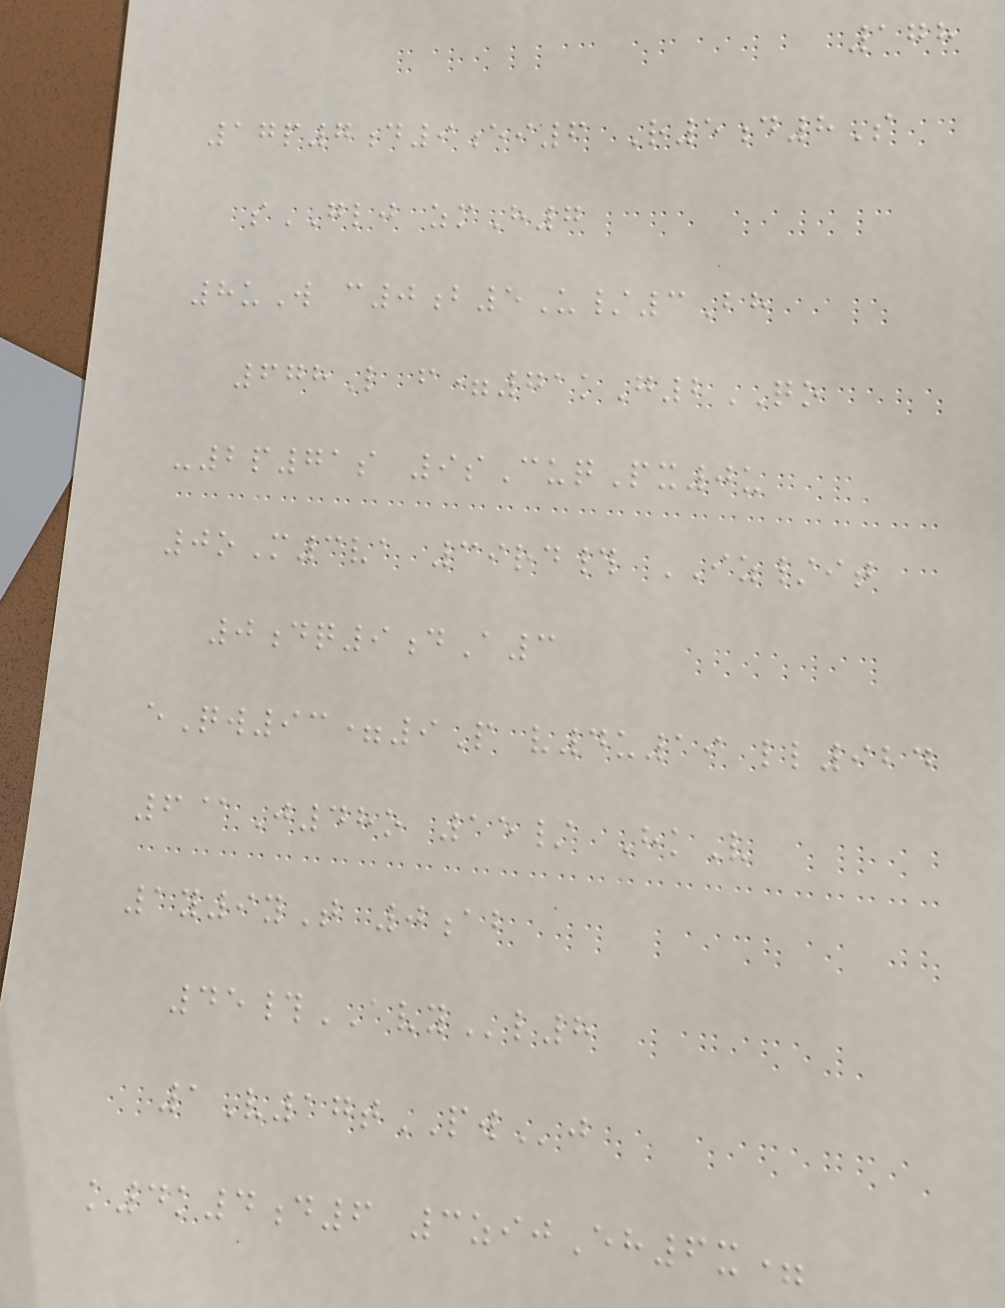178
17p7d9ei6 R5d8S
sGLJ zmH7
8uW c0b5U/3Bh
678L f=71kG2QO
-2p71s 9sCuqPx0u
0oM3va 39rd# IZ/it
0dq9dA3
eQw93=9P v4u19 ll924
6@J48o 15/ HkV
1y9yT 0ab
45#AVYl8
1V17tPWj
k4k4d6 3zijEh6x=
